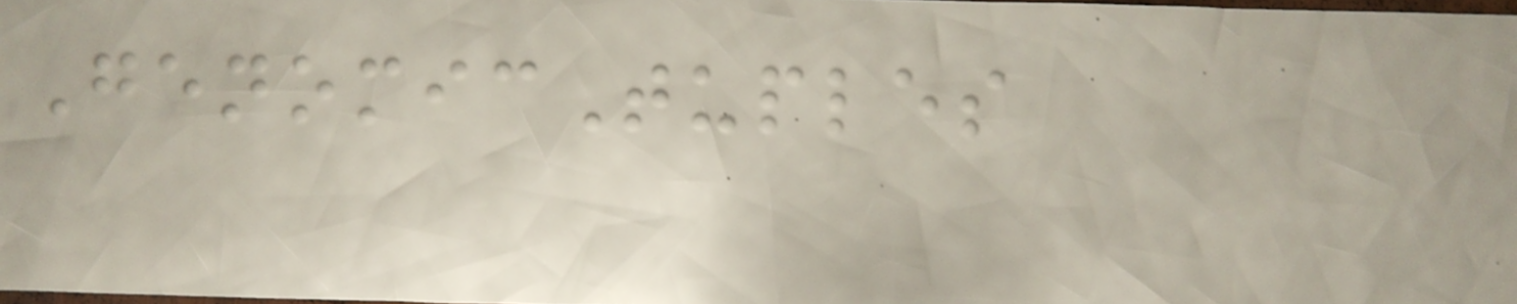GenomicTuples
